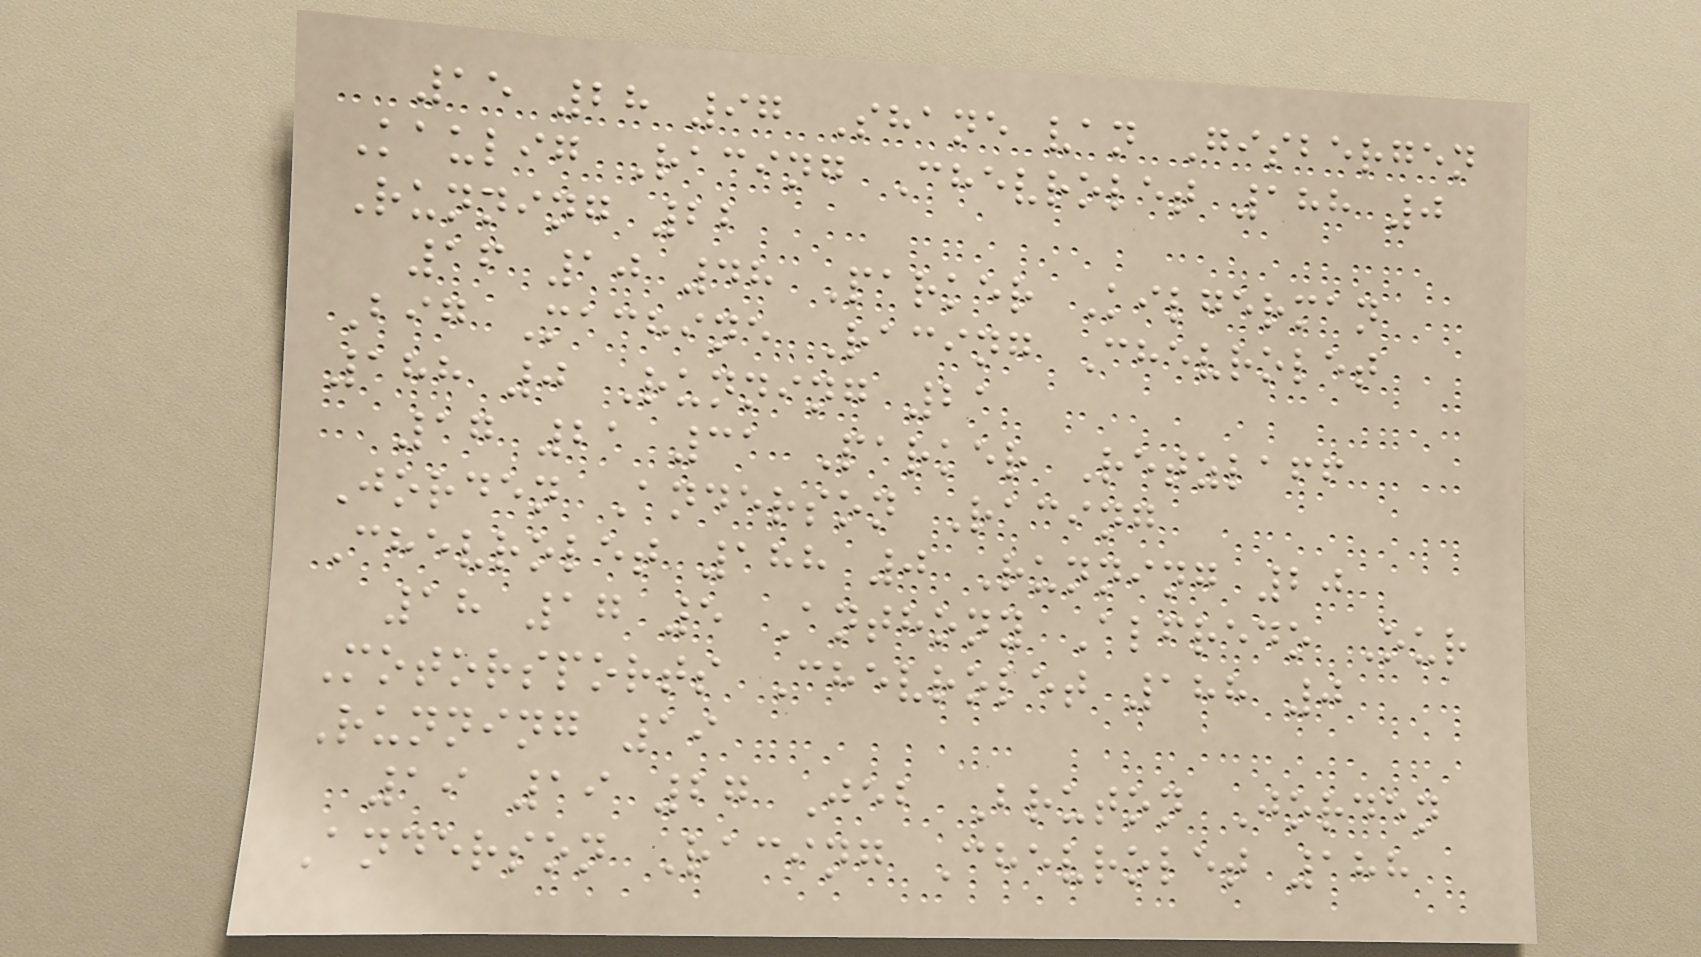15 28 97 Shane van Gisbergen
Kaulig Racing Chevrolet 188 0
Running 22
16 10 48 Parker Kilgerman
Big Machine Racing Chevrolet
188 0 Running 21
17 21 31 Parker Retzlaff
Jorden Anderson Racing
Chevrolet 188 0 Running 20
18 17 5 Anthony Alfredo Our
Motorsports Chevrolet 188 0
Running 19
19 19 27 Jeb Bruton Jorden
Anderson Racing Chevrolet 188
